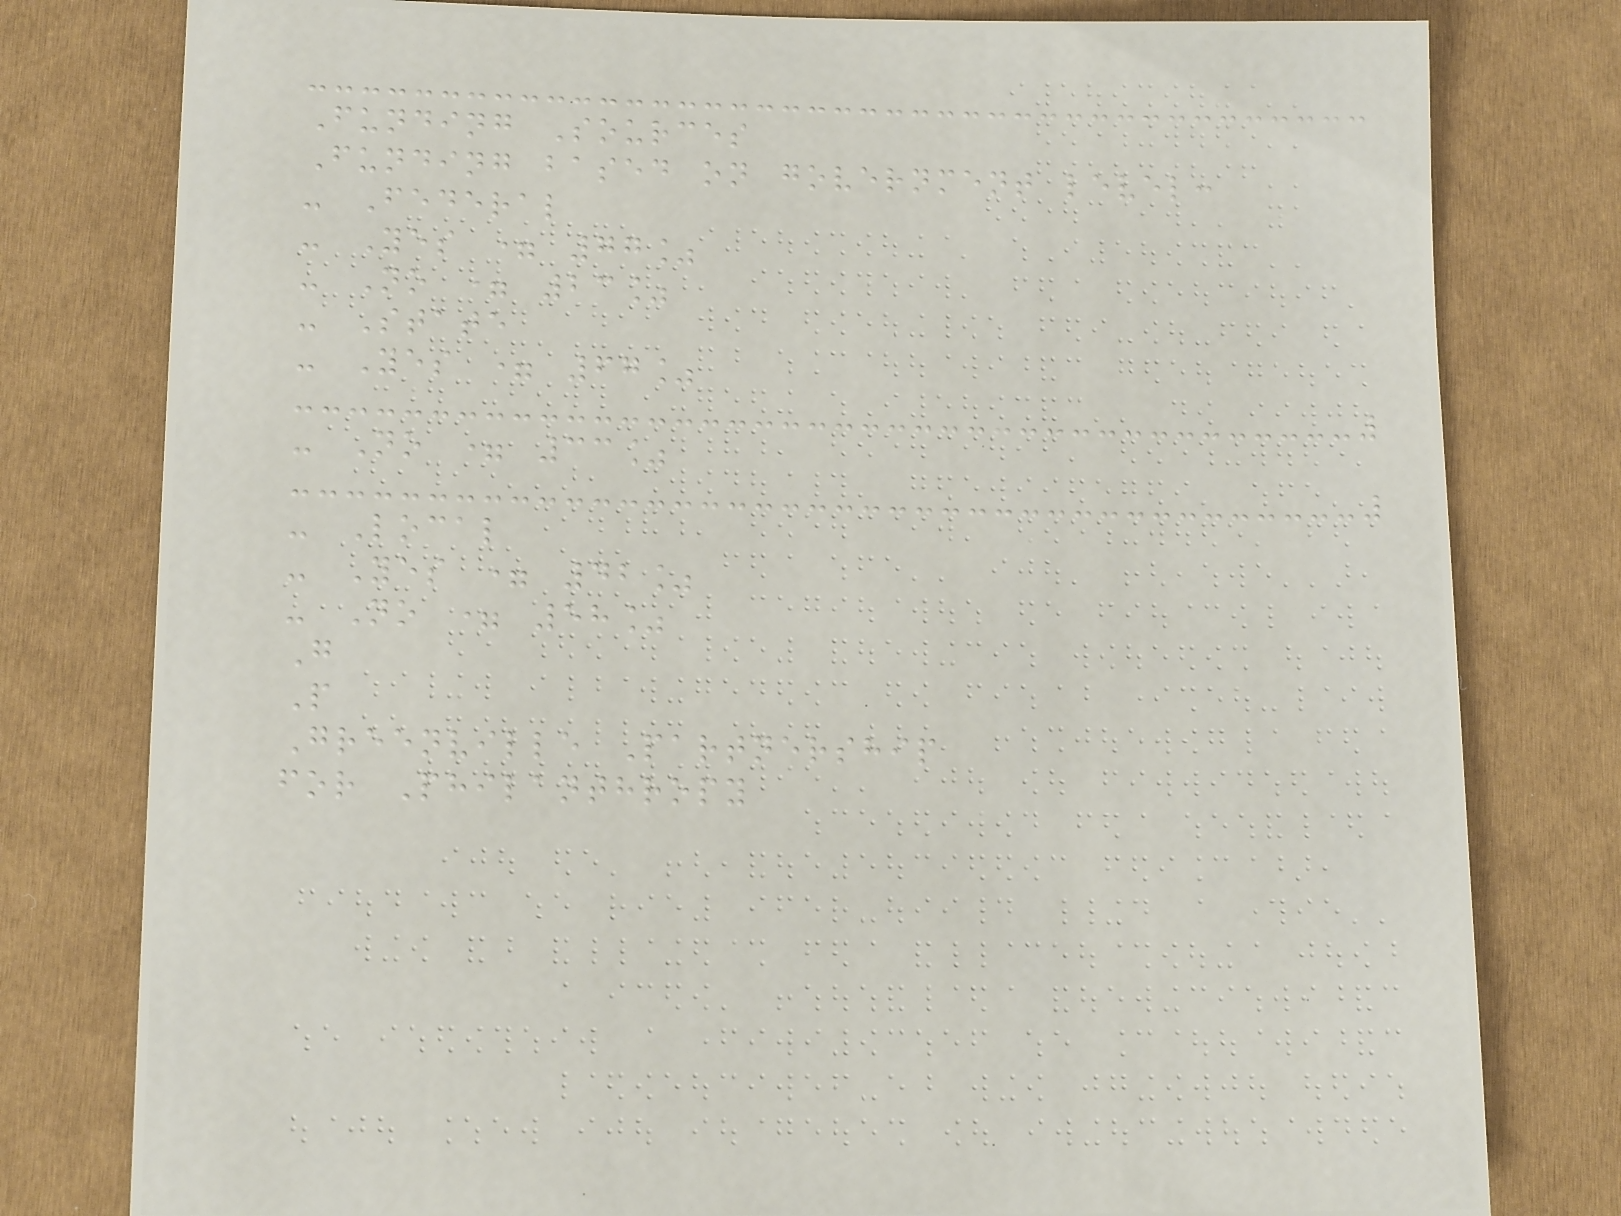Funding Sources
Funding based on government level:
- Federal
- Yes = 77%
- No = 23%
- State
- Yes = 67%
- No = 33%
- Local
- Yes = 42%
- No = 58%
G
P
Greenville Partnership
for Philanthropy
